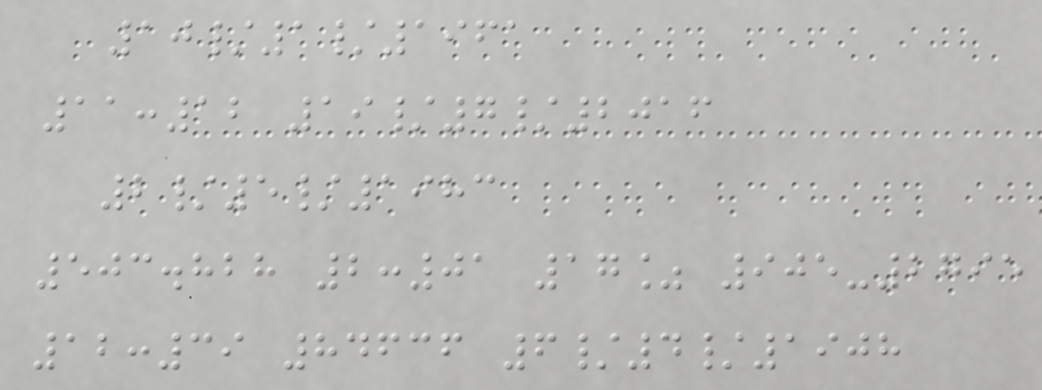10/1/1961
11:12 19/7/2016
2/5/1983
503.828 2:01 17% 905-2795
12:39 84636 6/4/1908
